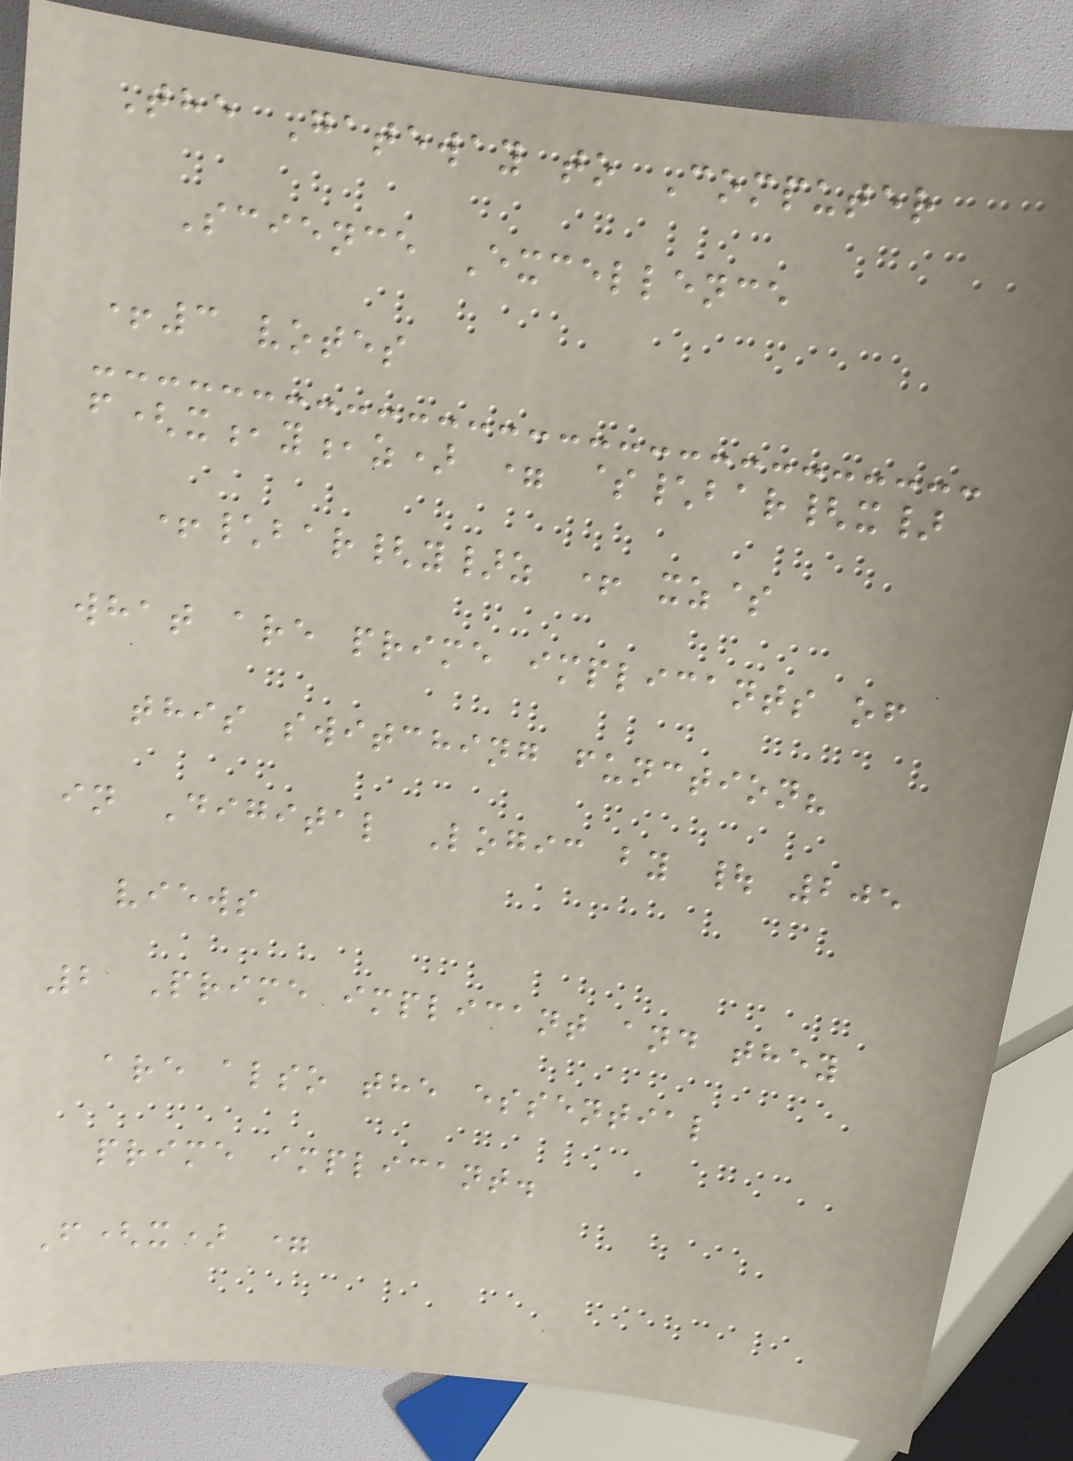The Gateway to Computer
Science Excellence
+3 votes
f(x,y,z) = $\bar{x}
+\bar{y}z + xz$
what are prime implicants of
this switching function?
in Digital Logic by | 205
views
2 Prime implicant and they
are also the essential
prime implicant.
F(x) =
